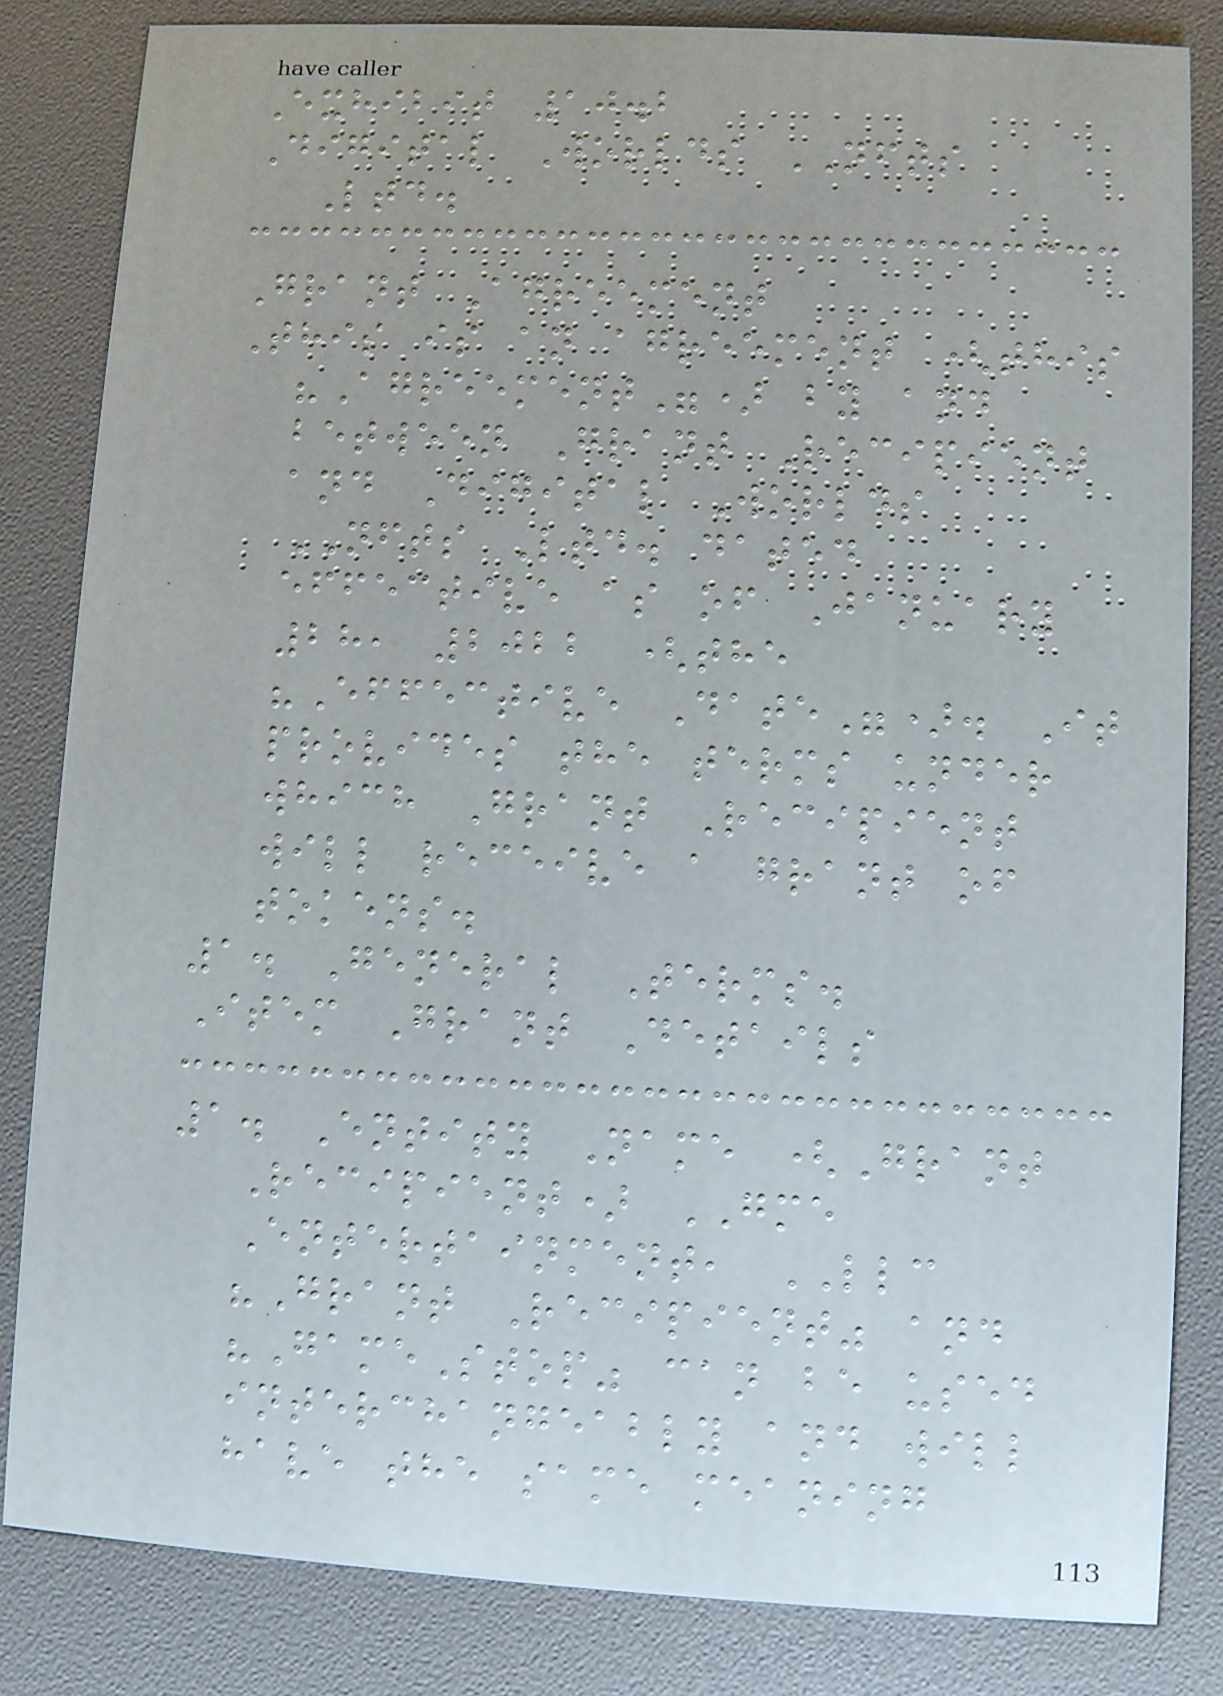Exhibit 10.2
Digital Worlds NFTS
Ltd.
Grant Agreement
This is an agreement (this
"Agreement") by and
between Grant Recipient
and Digital Worlds
NFTS Ltd. dated
effective as of January
28, 2022 (the
"Effective Date"). It
provides the terms under
which Grant Recipient
will receive a grant of
tokens.
1. General Terms.
Item Grant Details
1. Entity Name (Grant
Recipient) GME
Entertainment, LLC
"Grant Recipient" and
"GameStop" can be used
interchangeably and will
have the same meaning
